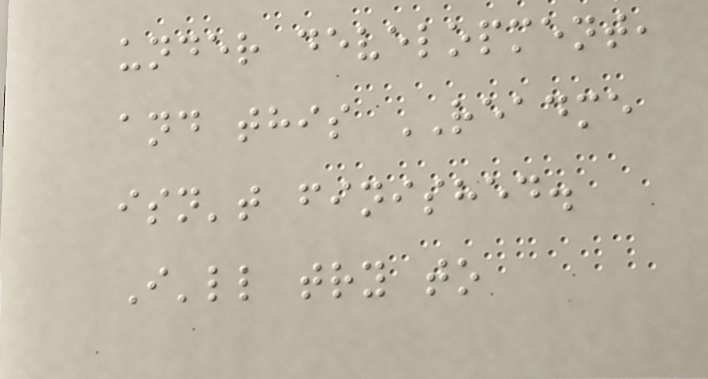under development,
and this README
isn't finished.
I'll try to
